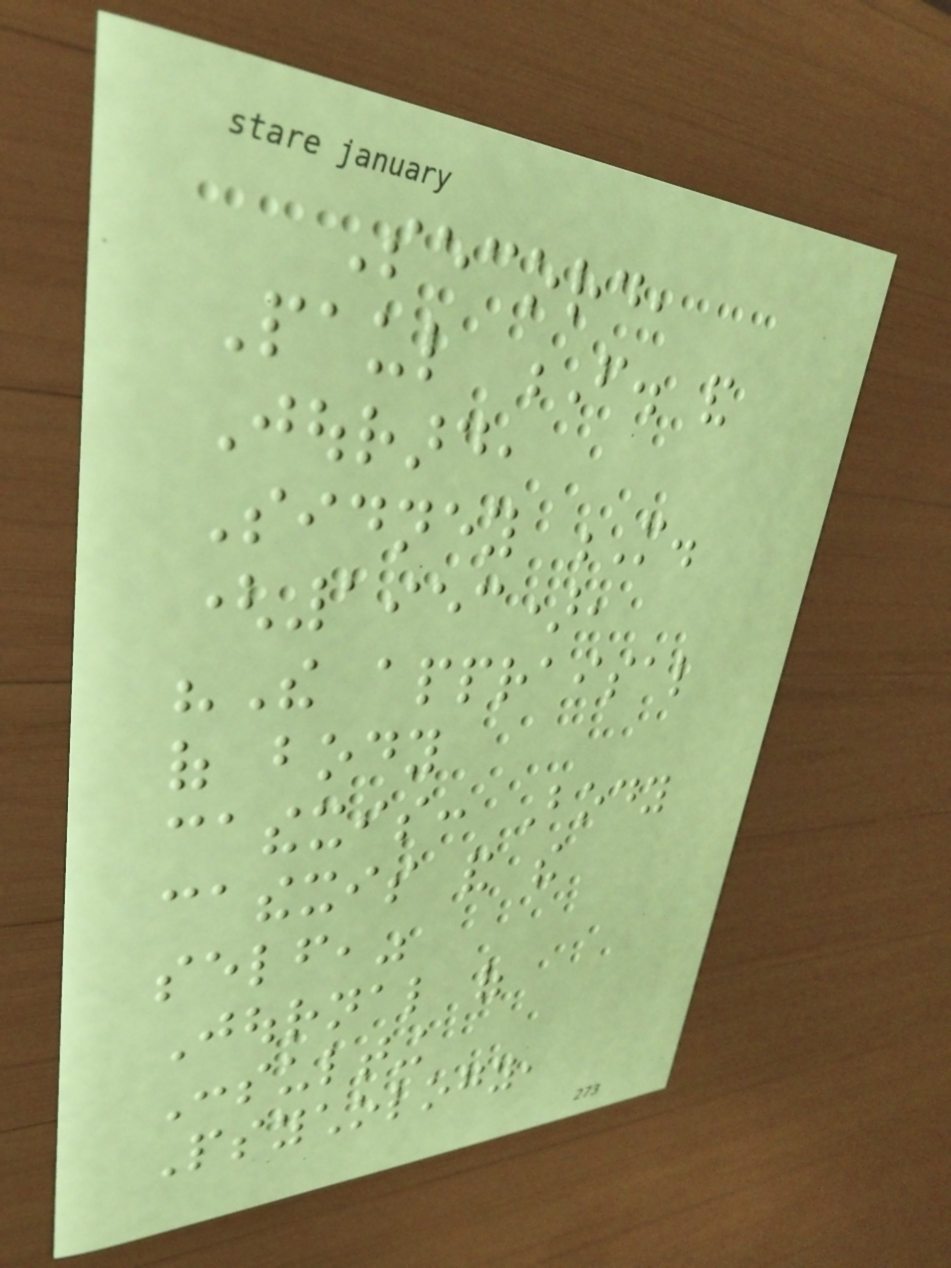Secord,
Paul F. and
Jourard,
Sidney M.
(1953),
"The appraisal
of body
cathexis: Body
cathexis and the
self,"
Journal of
Consulting
Psychology,
